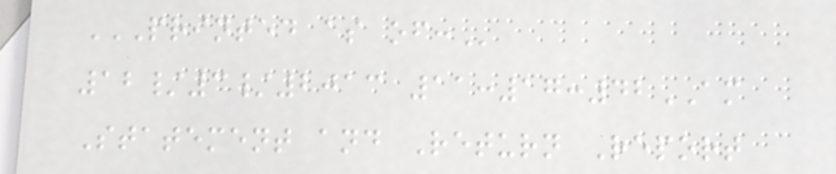PRINTED AS OF:
12/3/2013 11:17:42AM
Statement and Return Report
